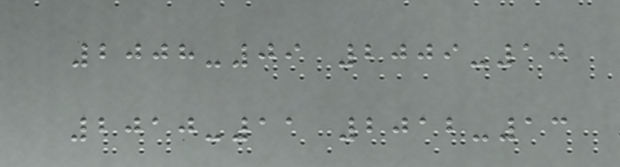2008-09 2009-10
2010-11 2012-13
